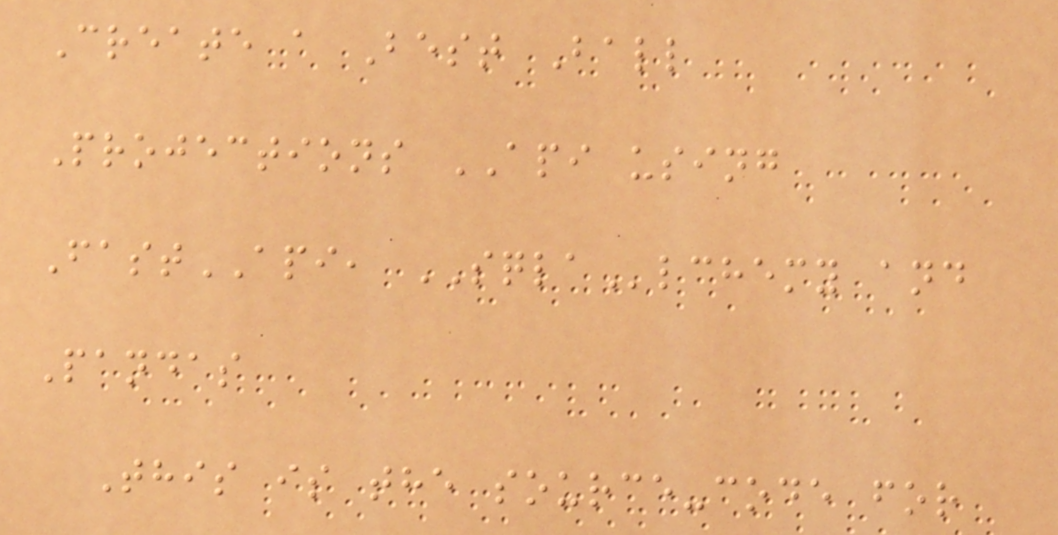Create a Best Ball
Projections API using
FastAPI, SQLAlchemy and
Pandas
This is the source-code for
